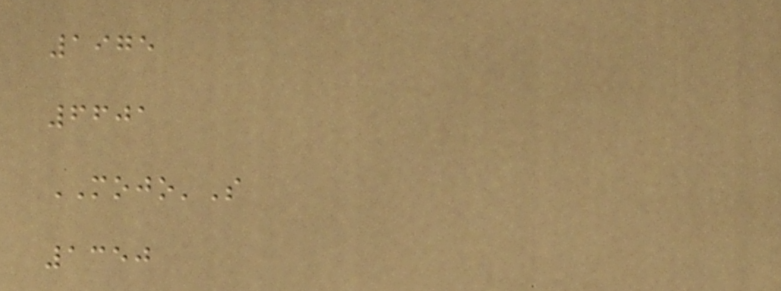1975
6601
MOJO'S
1350
